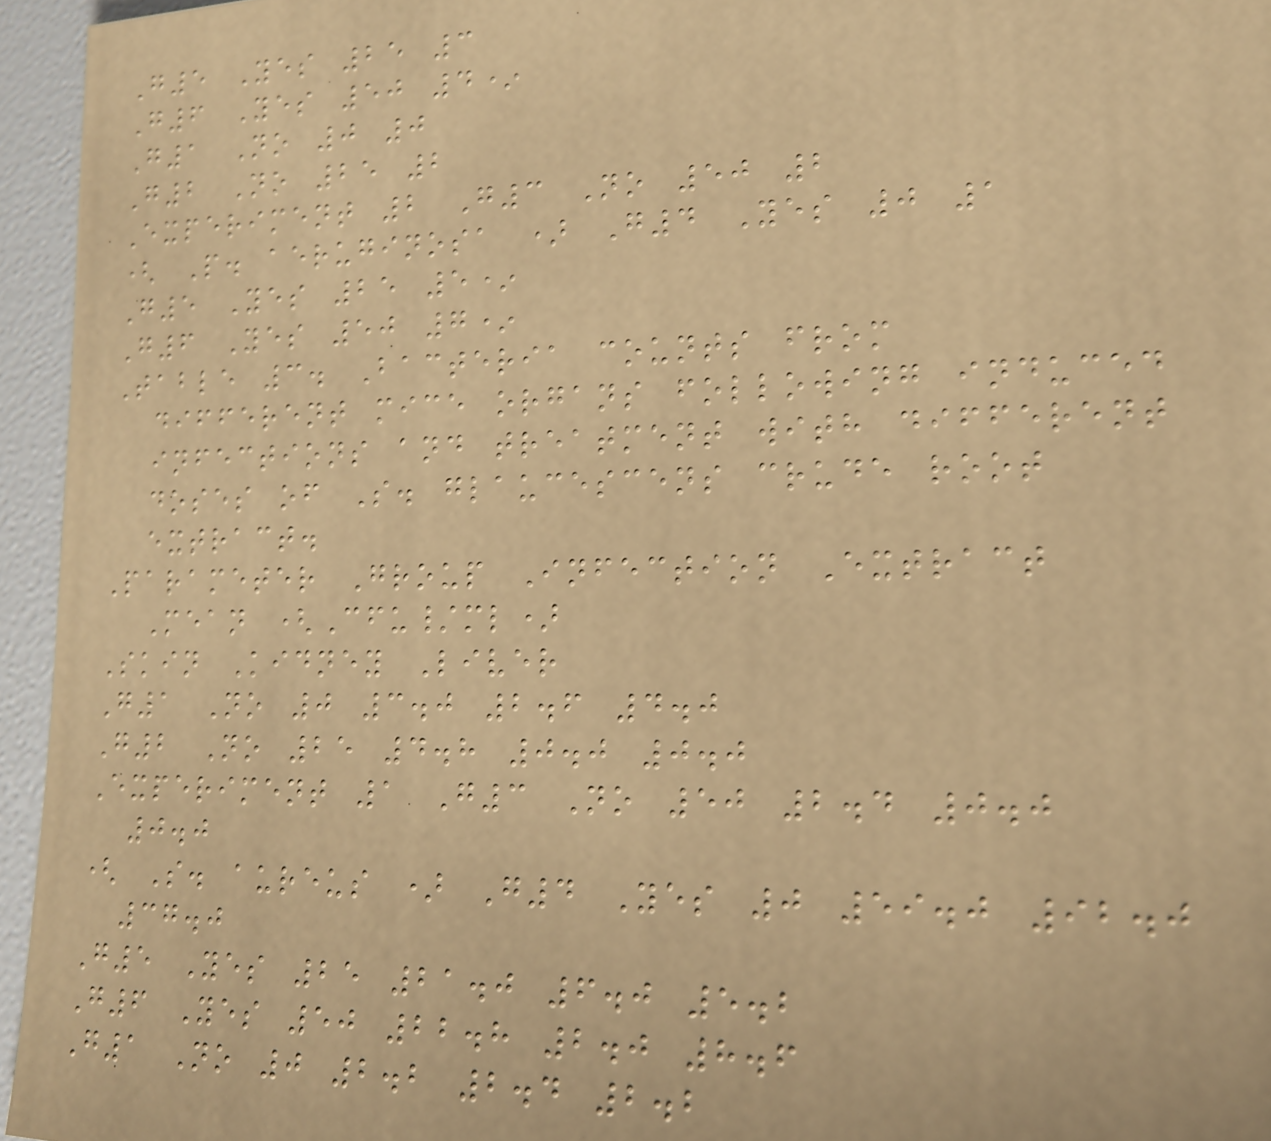G5 Yes 25 3
G6 Yes 50 4*
G1 No 0 0
G2 No 25 2
Experiment 2 G3 No 50 2
( P. aeruginosa ) G4 Yes 0 1
G5 Yes 25 5*
G6 Yes 50 7*
Table 3. Bacteria counts from
different mice organs following induced
infections and treatment with different
doses of S. glaucescens crude root
extract.
Parameter Group Infection Extract
Mean (Cfu/ml)
Skin Kidney Liver
G1 No 0 3.0 2.6 4.0
G2 No 25 4.8 0.0 0.0
Experiment 1 G3 No 50 2.4 0.0
0.0
( S. aureus ) G4 Yes 0 59.0 92.0
37.0
G5 Yes 25 21.0 6.0 5.2
G6 Yes 50 22.8 2.0 8.6
G1 No 0 2.2 2.4 2.2
